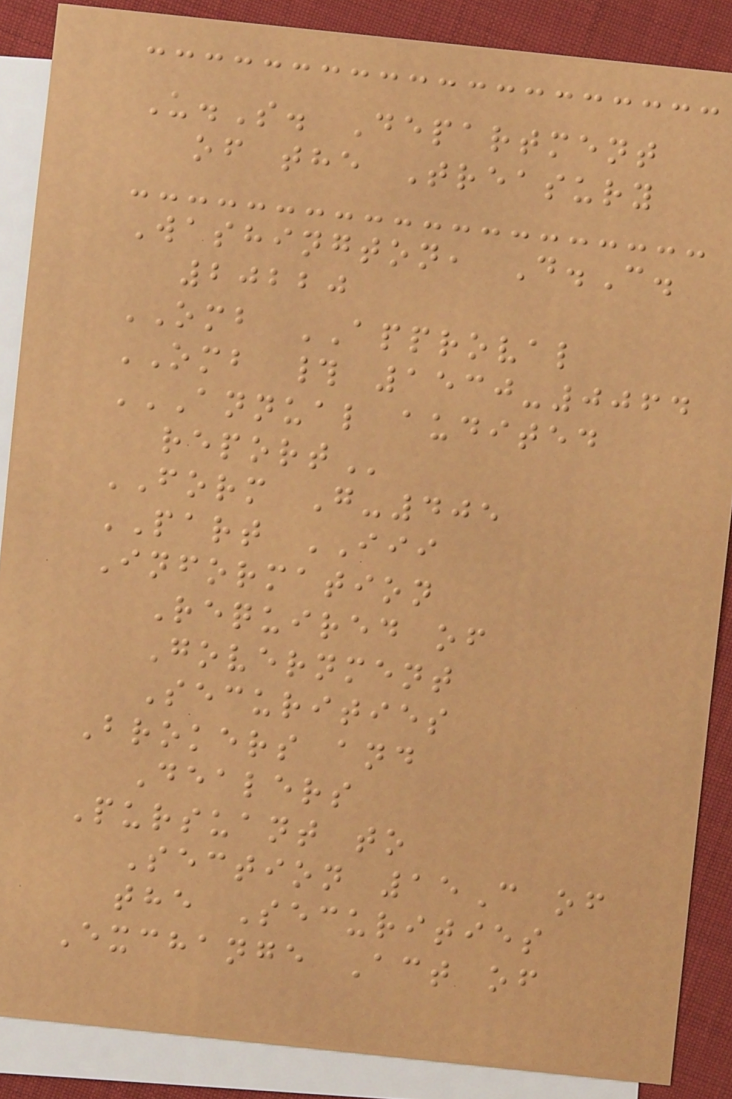U.S. Department
of the Treasury
Washington, D.C.
20220
OMB APPROVAL
OMB # 1530-0064
ANNUAL AUDITED
REPORT
FORM G-405
PART III
Information
Required of
Government
Securities
Brokers and
Dealers
Pursuant to
Section 15C of
the Securities
Exchange Act of
